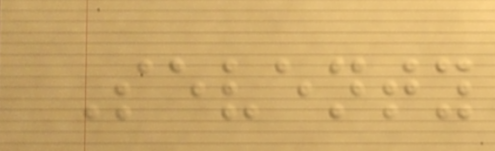Seventy
